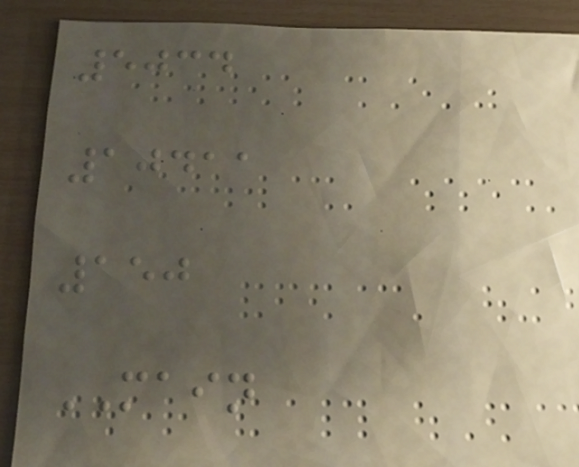5034
10411
150
MAIN
